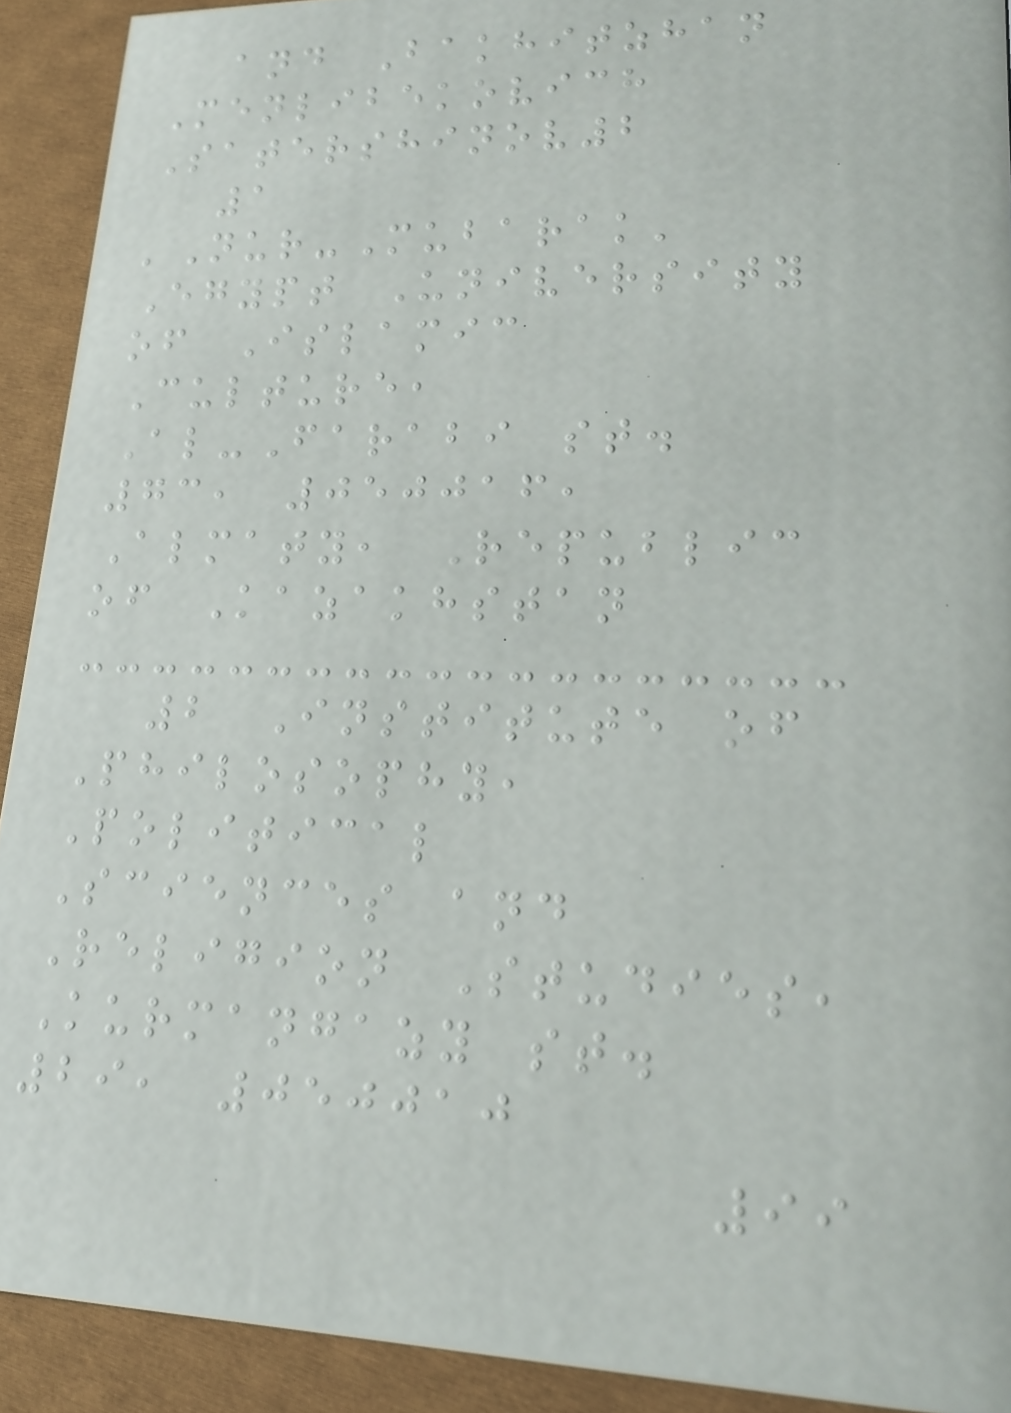and Bakhitzhan
Menlibekovich
Satershinov2
1
'Nur-Mubarak'
Egypt University
of Islamic
Culture,
Al-Farabi st.
73, 050016,
Almaty, Republic
of Kazakhstan
2 Institute of
Philosophy,
Political
Sciences and
Religion Studies,
Kurmangazy st.
29, 050010
99
